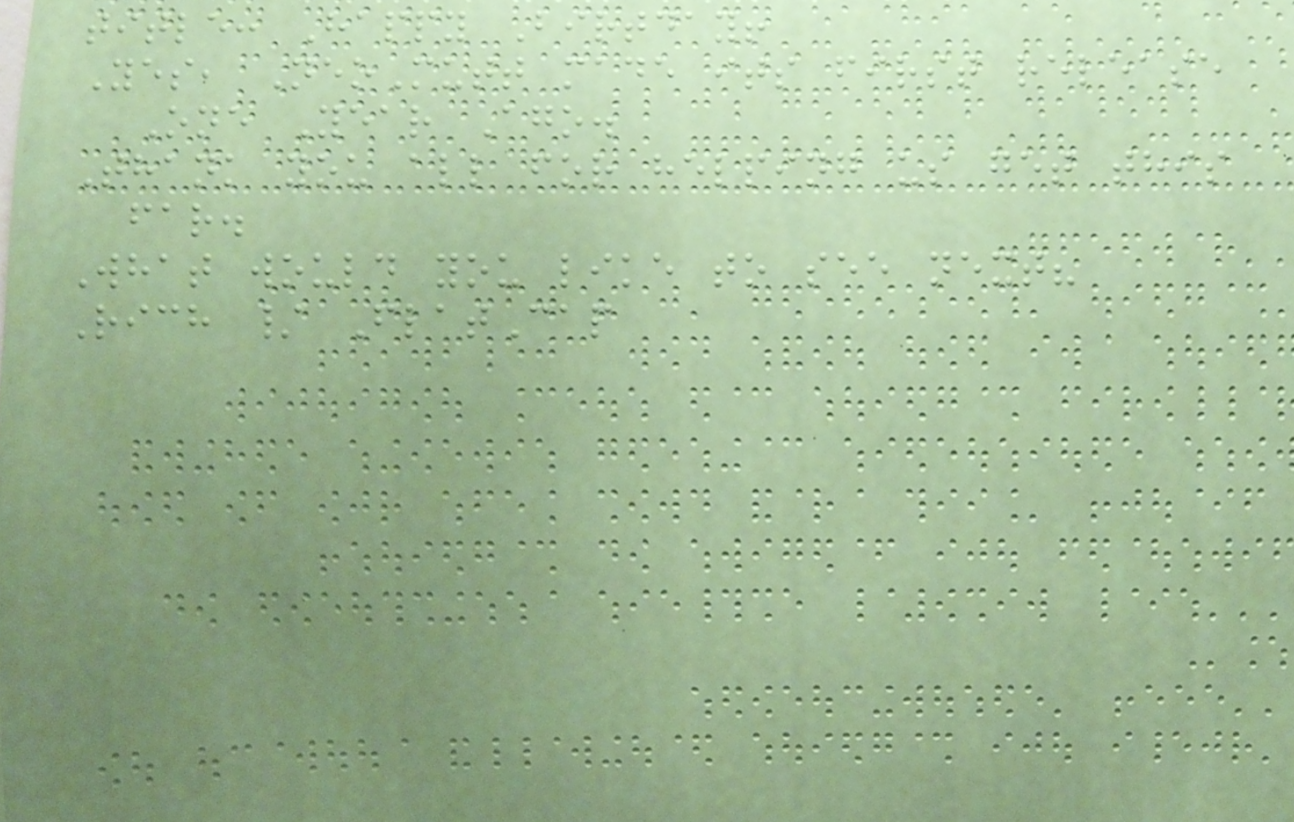title: Happy Birtday!
Yes, NeoMutt made its first release
One Year Ago.
Thank you all for helping us get this
far.
What would you like to see next?
Rich / FlatCap
